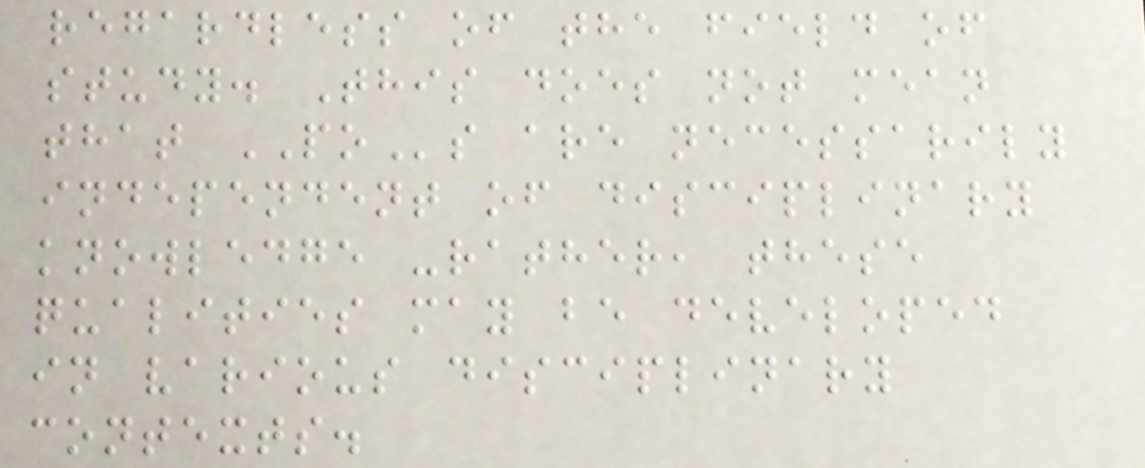regardless of the field of
study. This does not mean
that POs are necessarily
independent of disciplinary
knowledge -rather, these
qualities may be developed
in various disciplinary
contexts.
